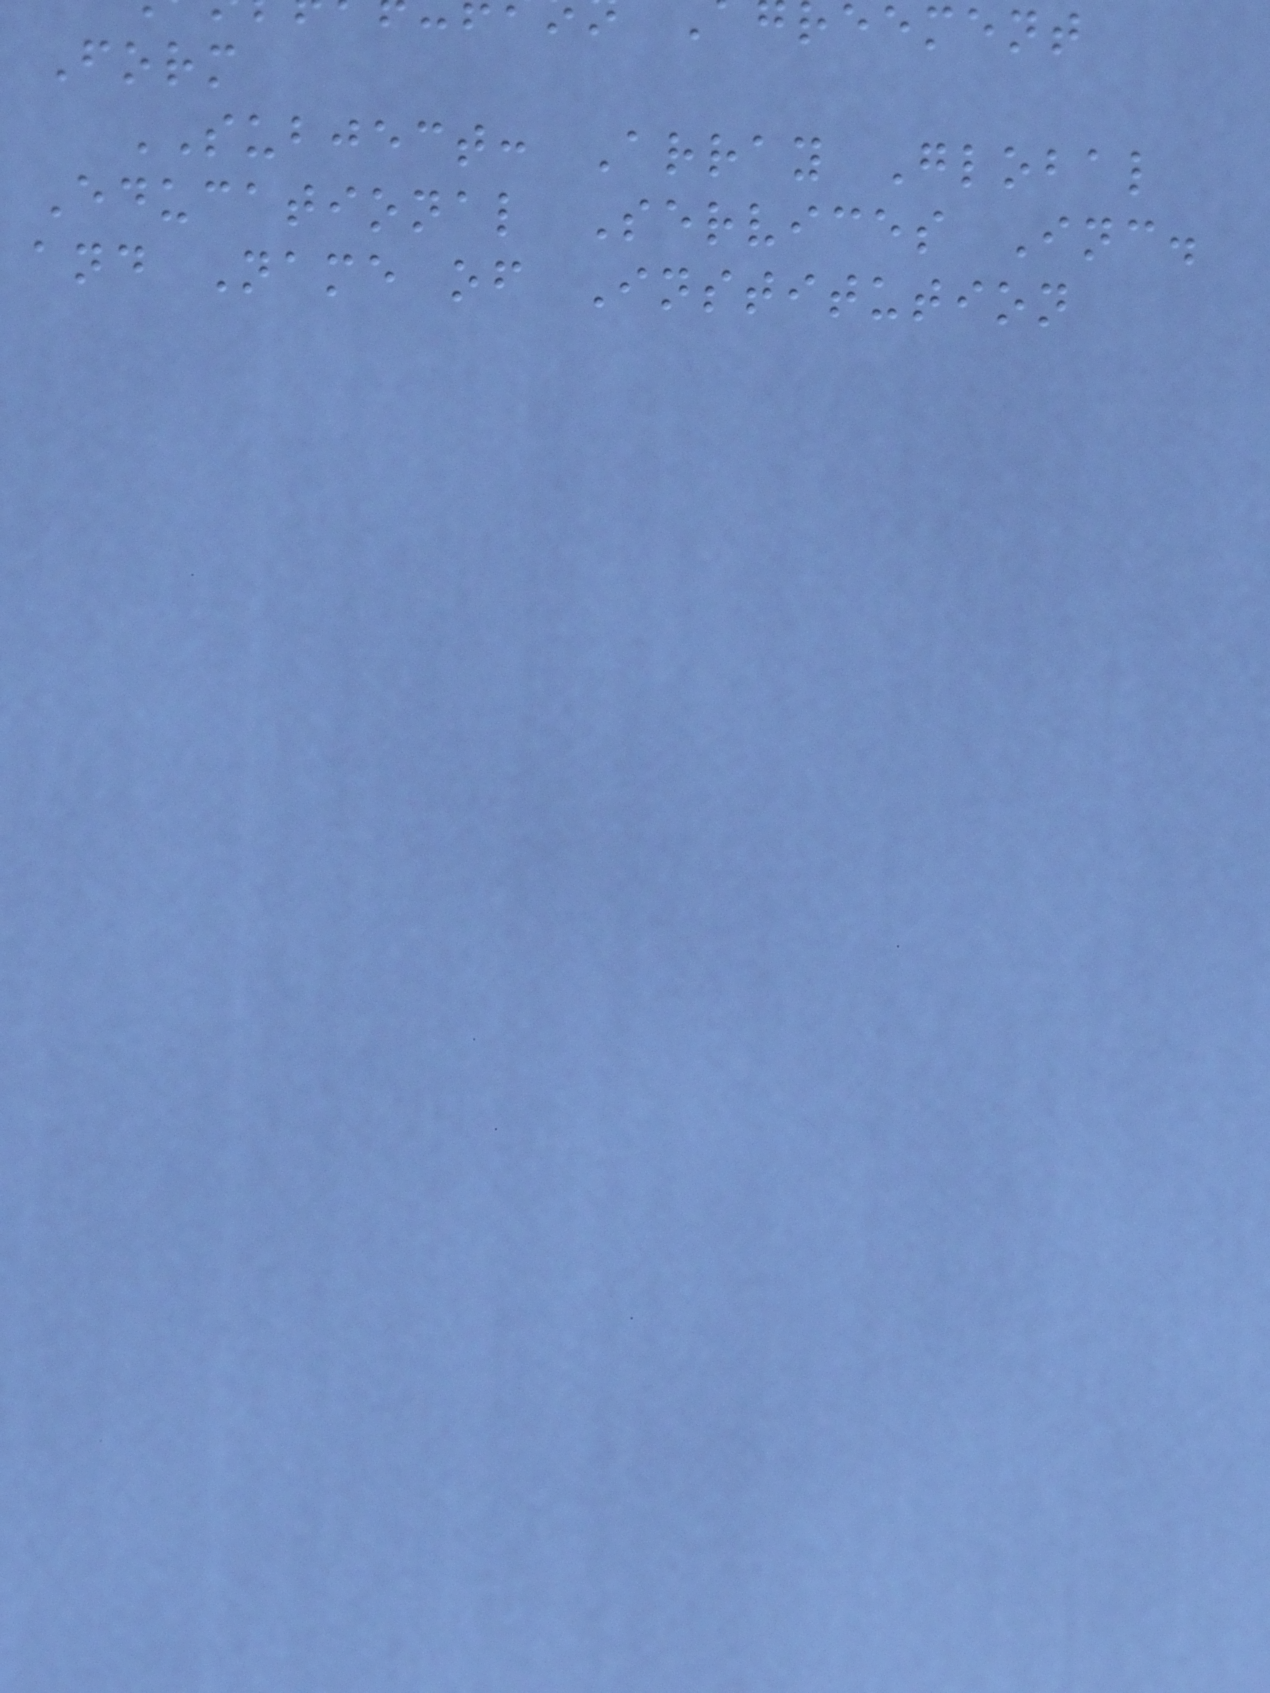eement
Form
SUBJECT: Array Global
Educational Services Inc.
and Name of Institution
